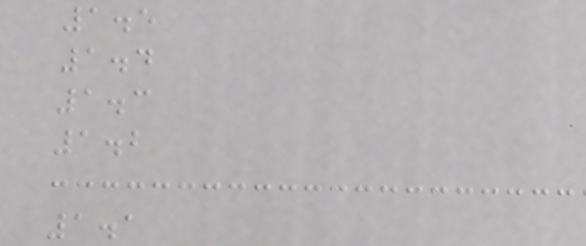1.5
1.4
1.3
1.2
1.1
